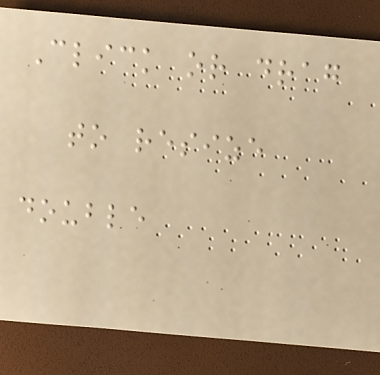Click or drag
to resize
double
